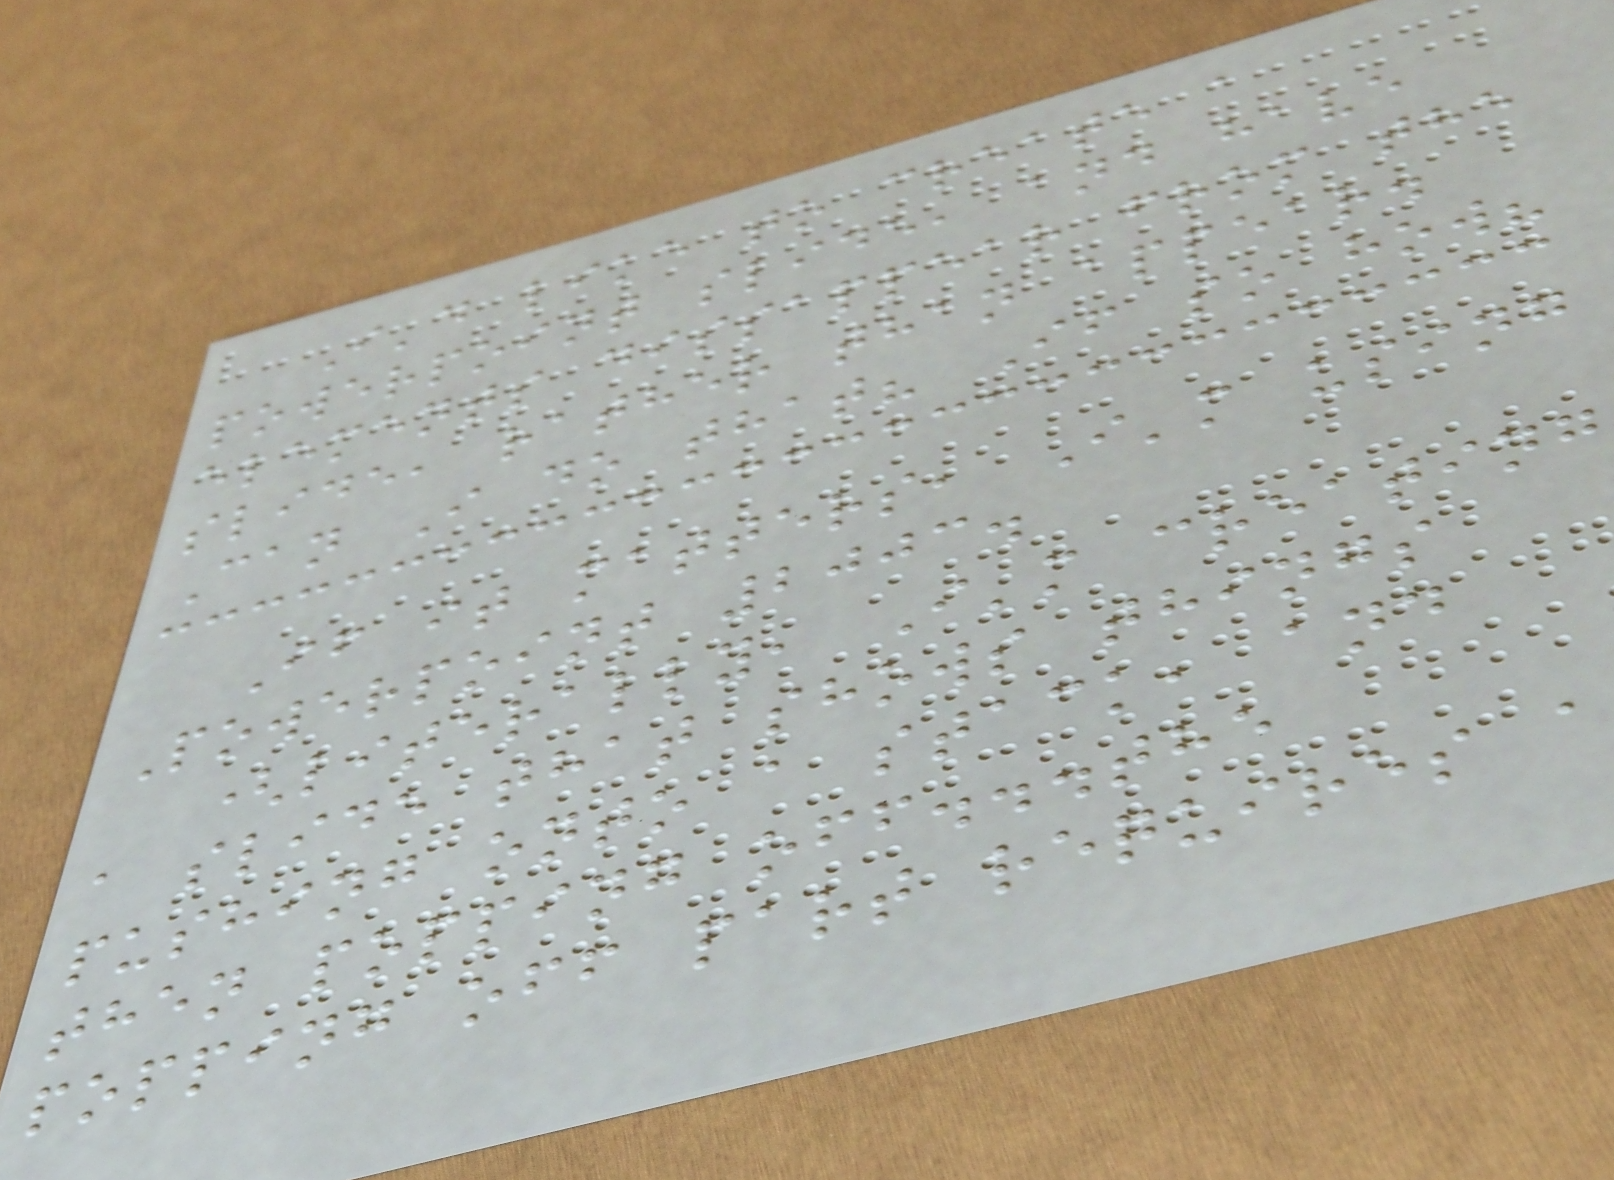I'd like to create a
powerpoint slide, and have
elements dissappear from the
slide, rather than appear.
Can I do that? If so how?
If it matters, I'm using
Powerpoint 2003.
(literally, I'm creating
a slide that shows things
pushing onto a stack, and
then popping off...the
popping off part requires a
